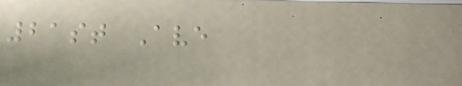21st Ave
